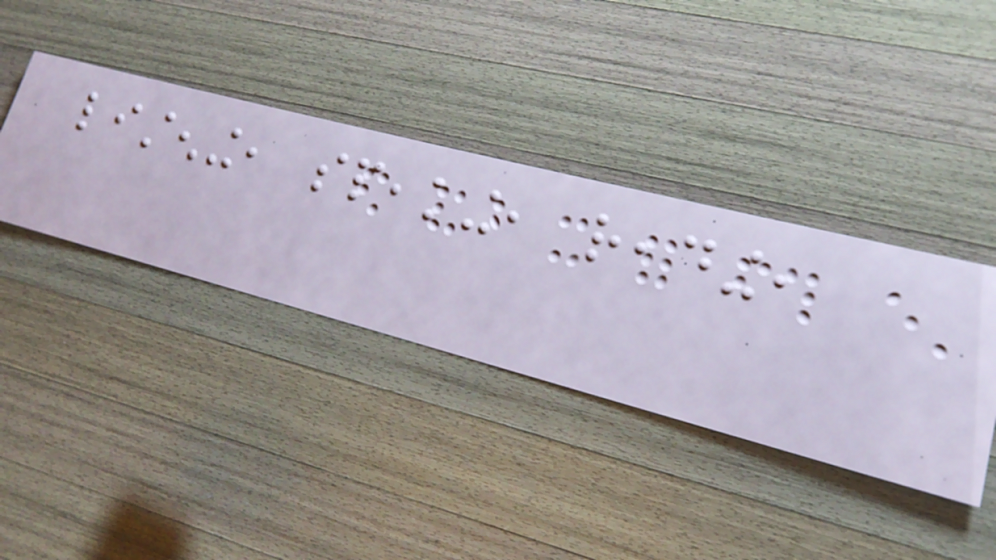listening, speaking, reading,
